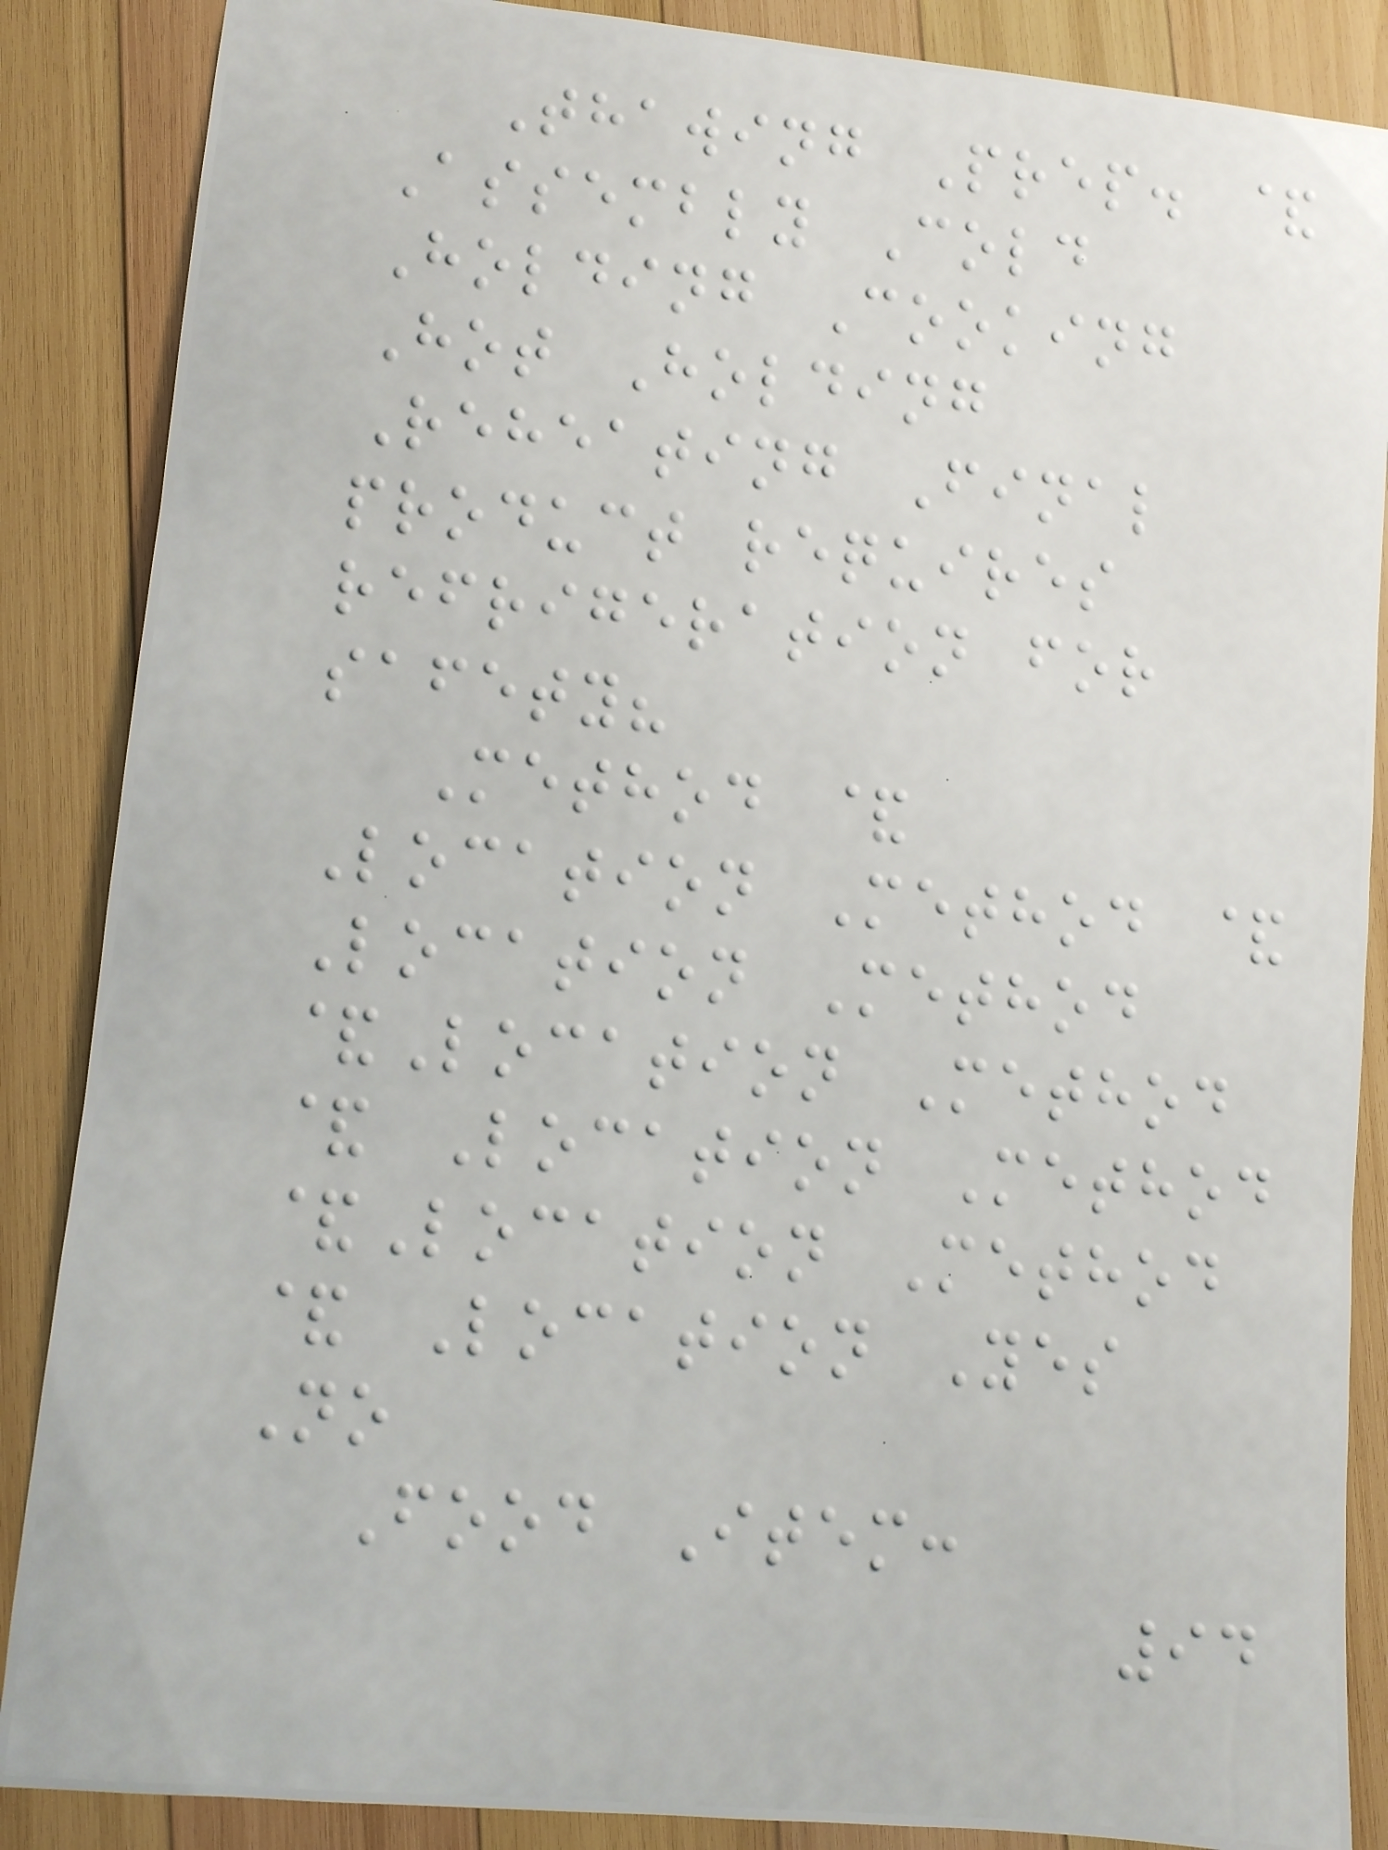Thawing Prep. &
Assembly Cold
Holding Cooking
Hot Holding
Reheating Final
product requires
refrigeration for
safety?
Method &
Location Method &
Location Method
&Location Method
& Location Method
&Location Method
& Location Yes
No
Food Item:
94
